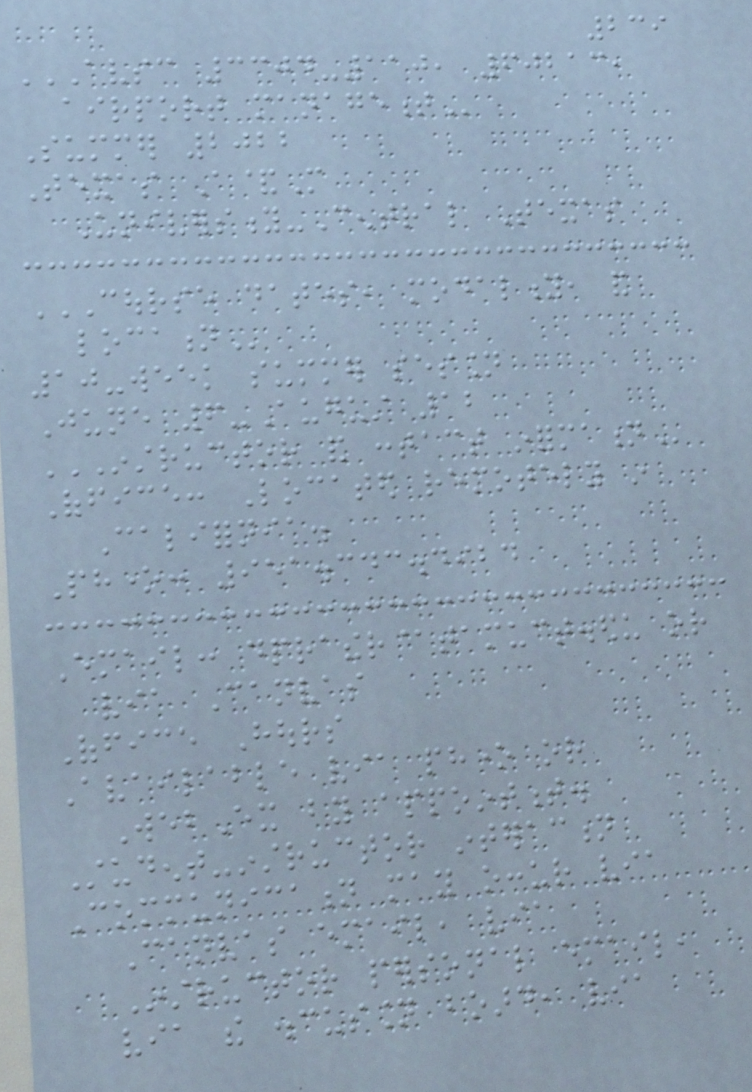239
AVSC 3304-110, 60213,
AIRPORT MANAGEMENT
Summer 2022
Texas A&M
University-Central Texas
COURSE DATES, MODALITY, AND
LOCATION
10-week summer session
June 6-August 12
INSTRUCTOR AND CONTACT INFORMATION
Office: Located remotely in
California.
Phone: 951.343.4924
Email: dprather@tamuct.edu or
via Canvas
Office Hours
Available via phone or
WebEx by appointment.
Student-instructor interaction
Communication may occur via
Canvas email, via
Instructor personal email,
via the discussion board, via
